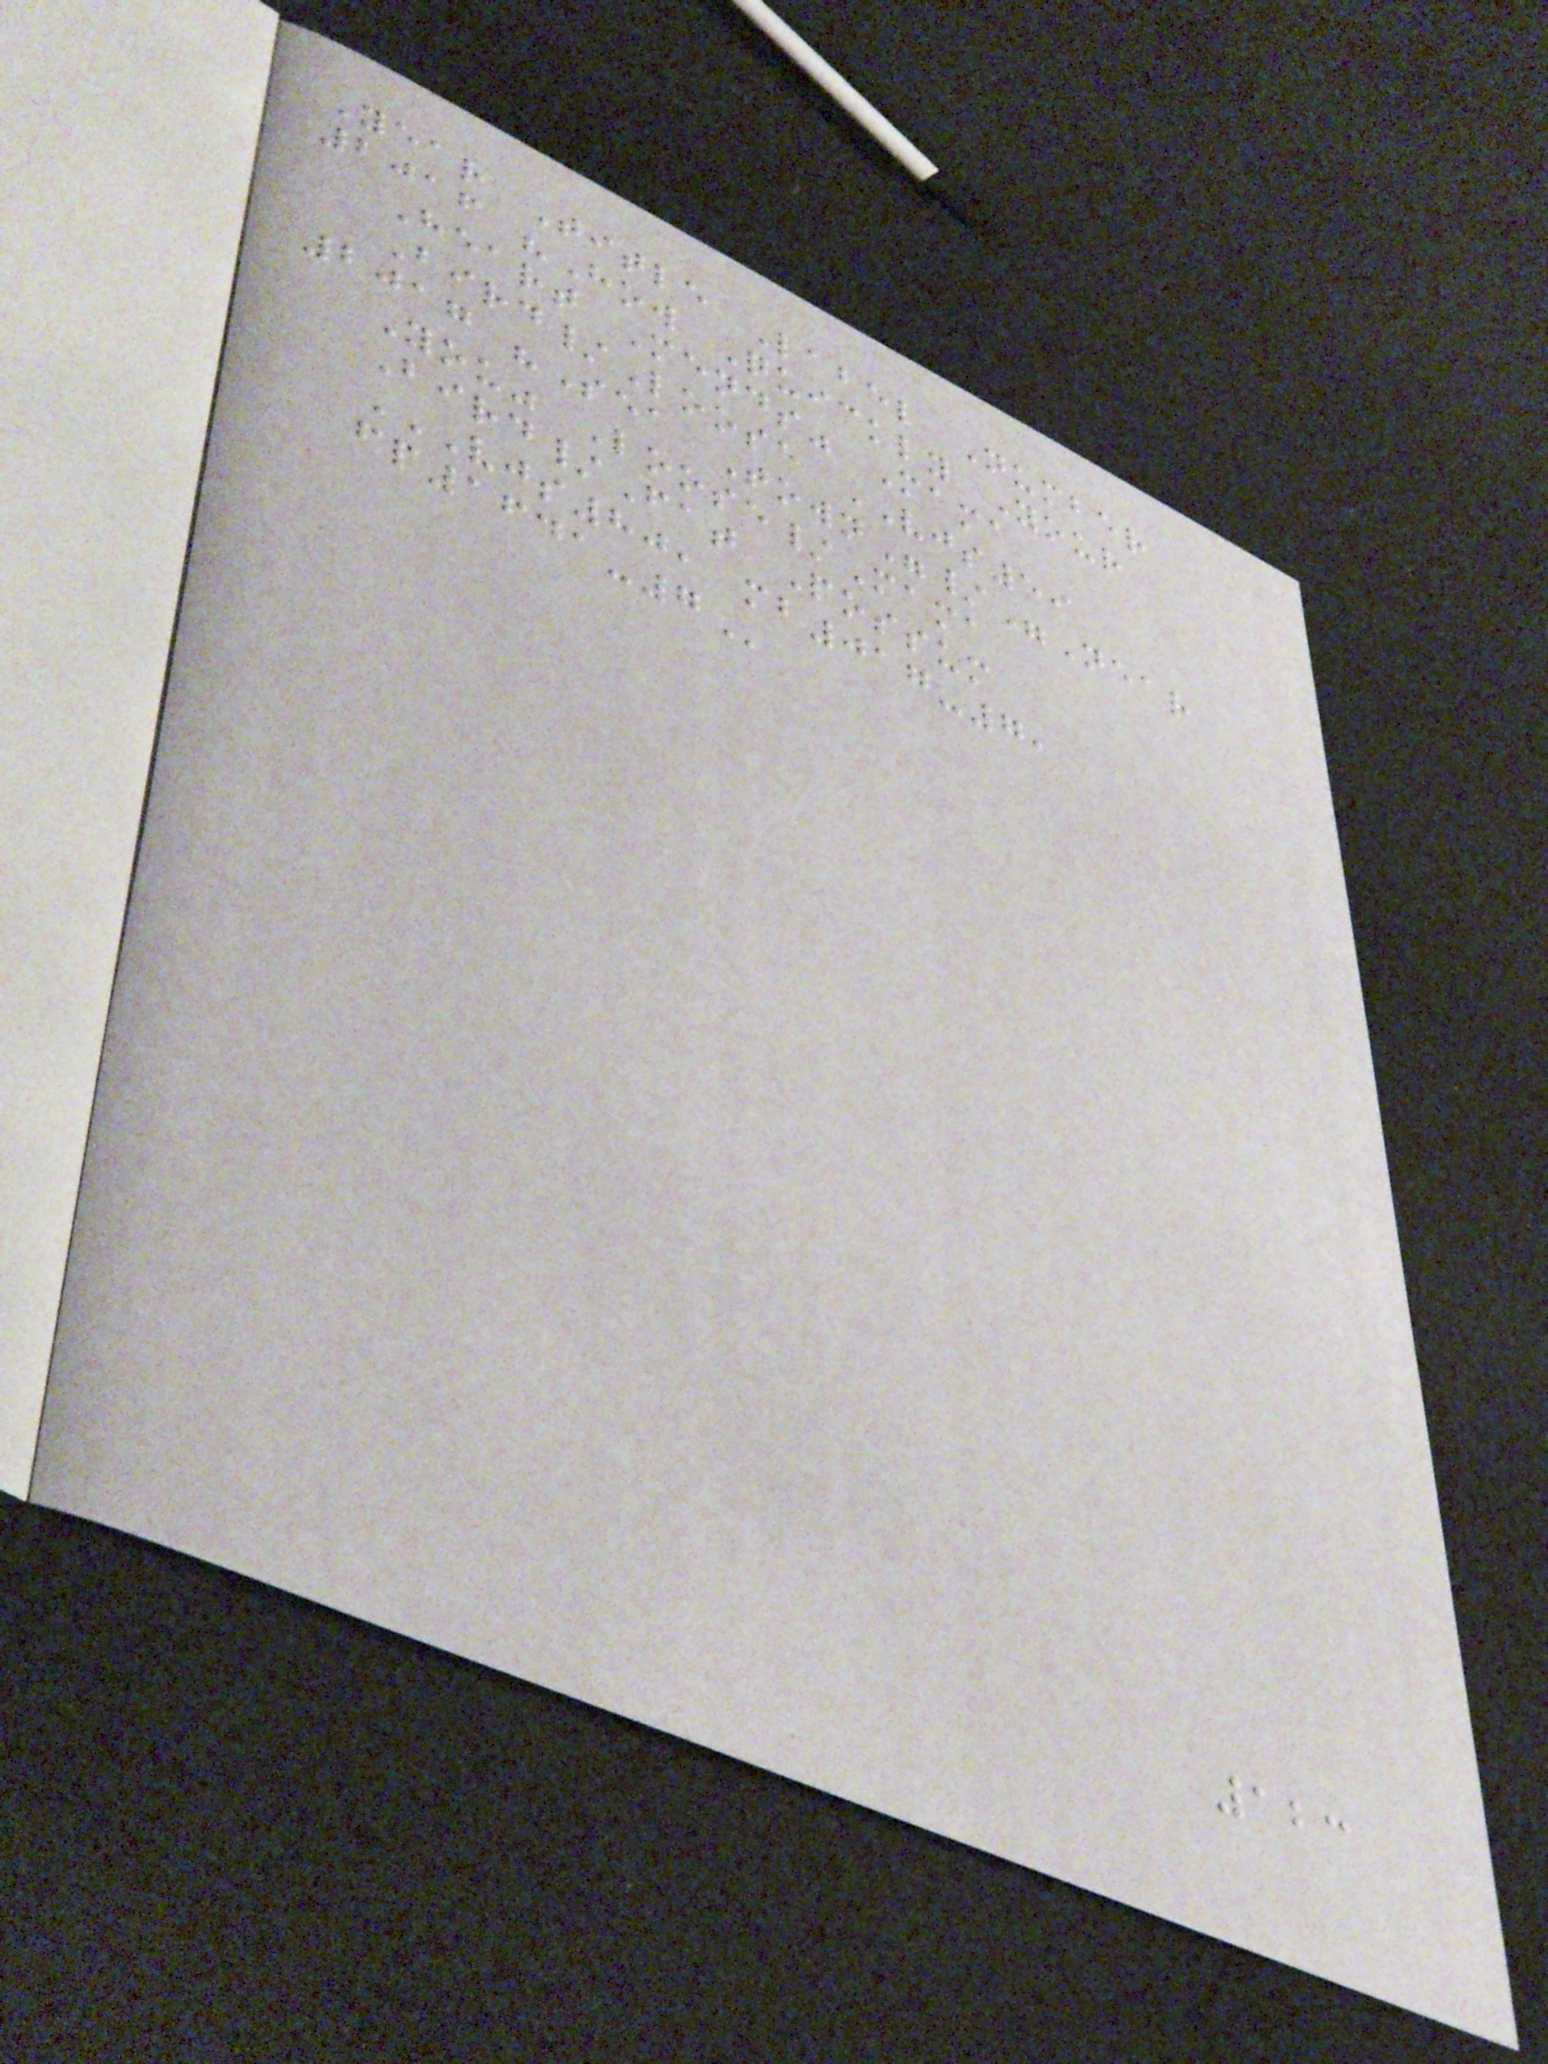Year Title Label Number
2016 "How Quickly Your
Heart Mends" Mama
Bird/Loose VJS59
2017 "Sea Town"/"Near
You" Loose/Mama
Bird/Fat Possum
VJS80, MB017-7,
FP1641-7
123
